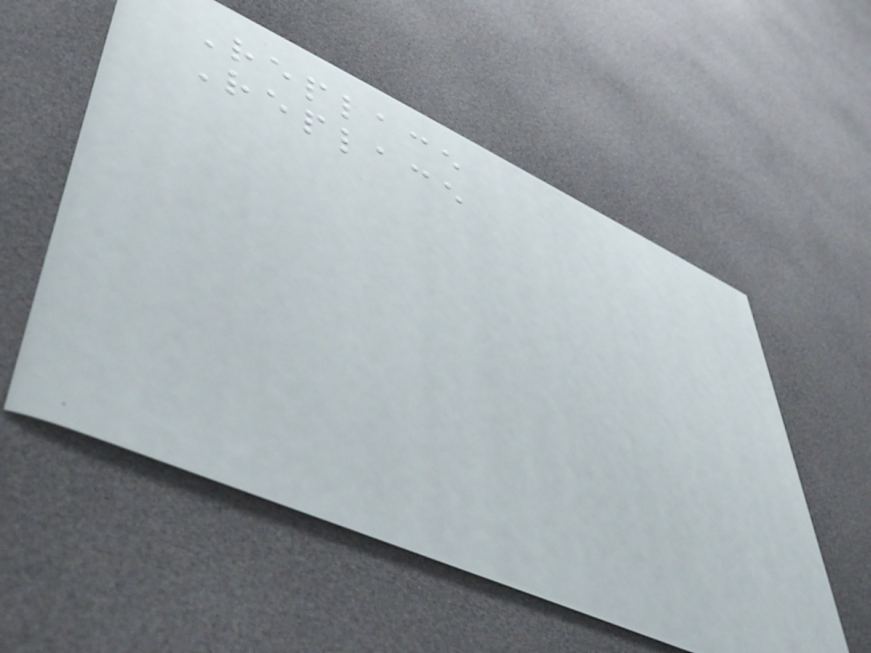Replace
Replace
